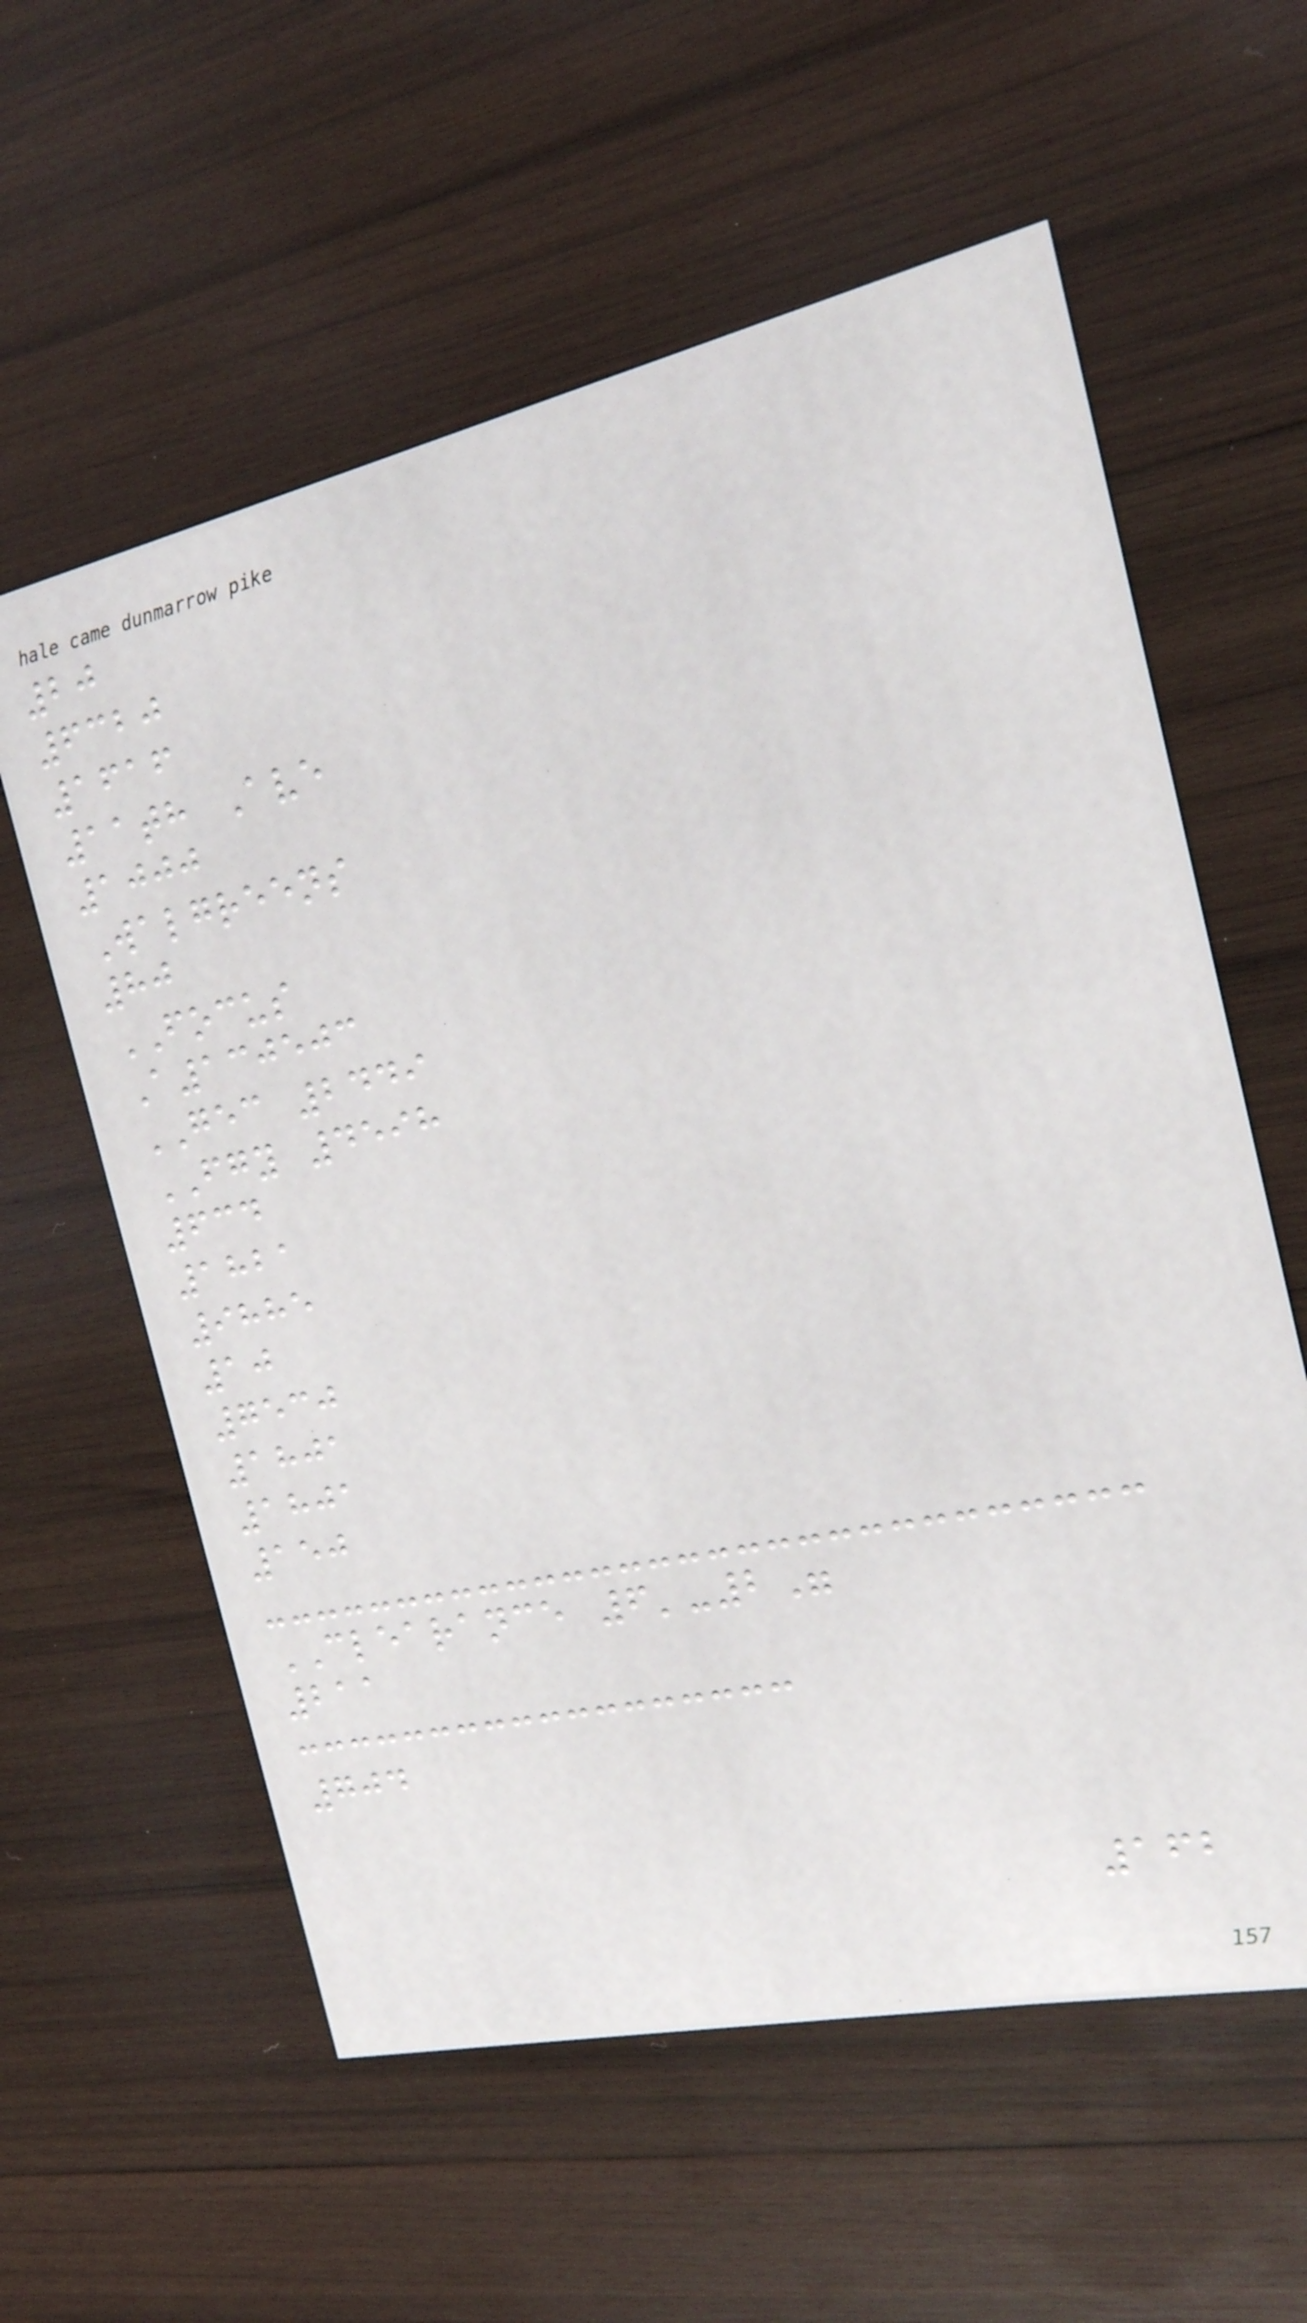20
6320
1616
11th Ave
1000
Walgreens
80
FOCUS
A130503
GEC 2449
FGY 4598
634
1821
9885
10
7530
1801
1801
150
CLEARANCE 6'-2"
211
704
162
